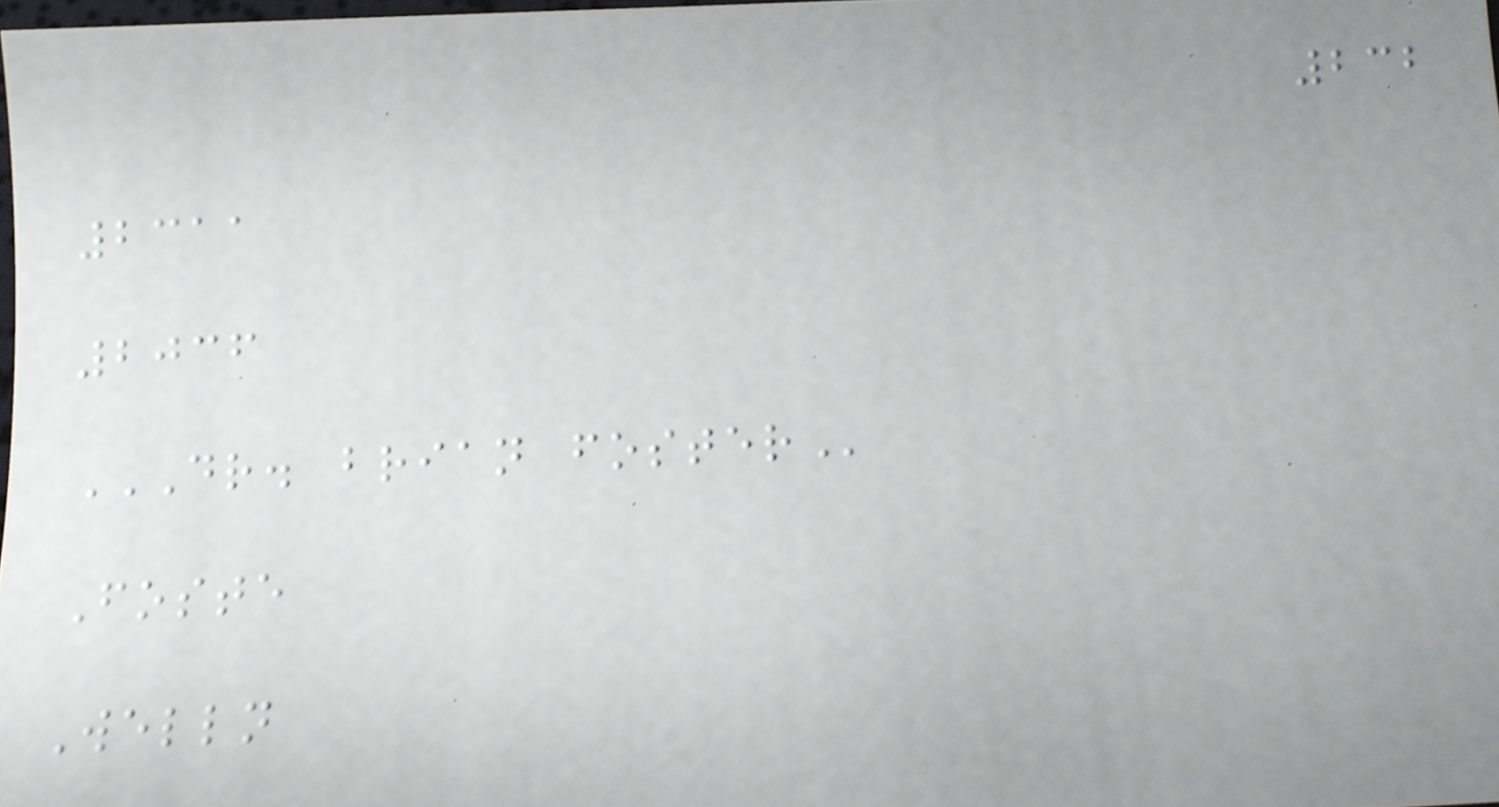232
2311
2036
DR. BRIAN FOSTER
Foste
Welln
